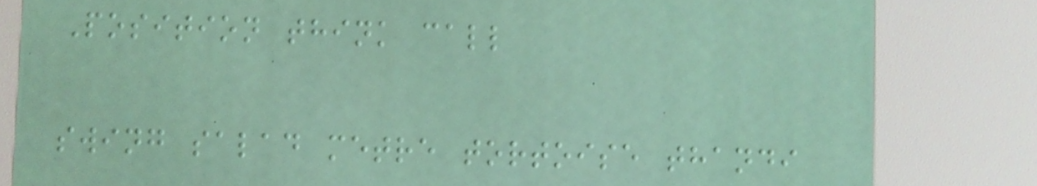Position think call
swing salad metre tortoise thandi
